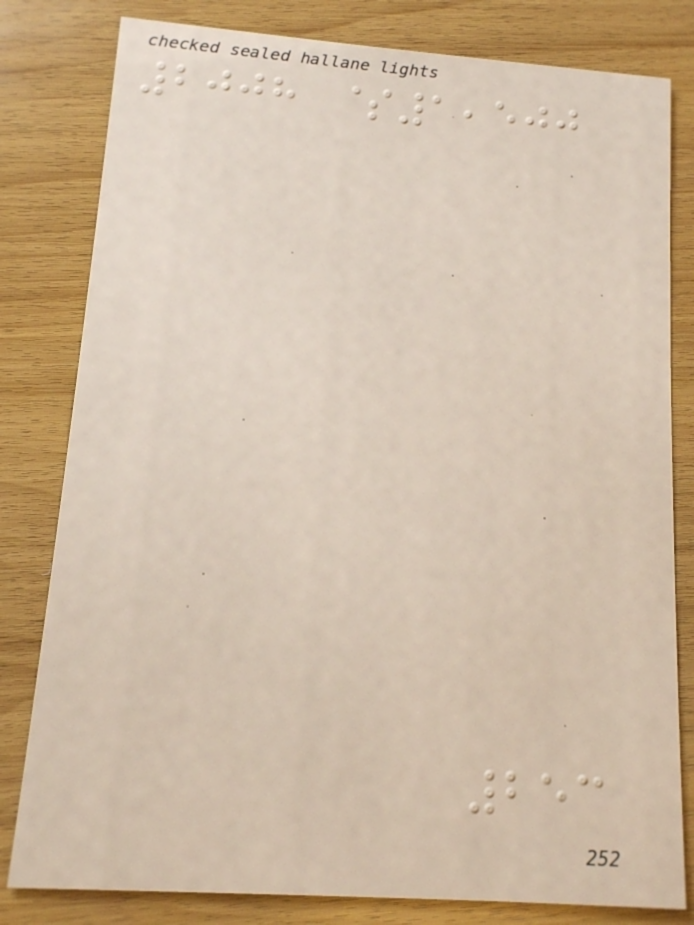2008 $1,500
253
